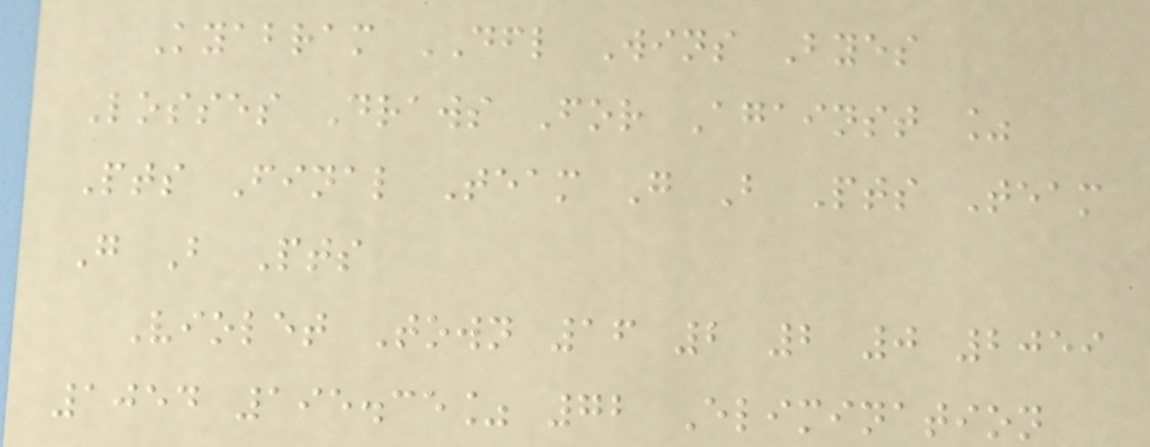Kyabram DFL Wins Byes
Losses Draws For Against %
Pts Final Team G B Pts Team
G B Pts
Violet Town 16 2 2 0 2059
1054 195.35% 72 Elimination
